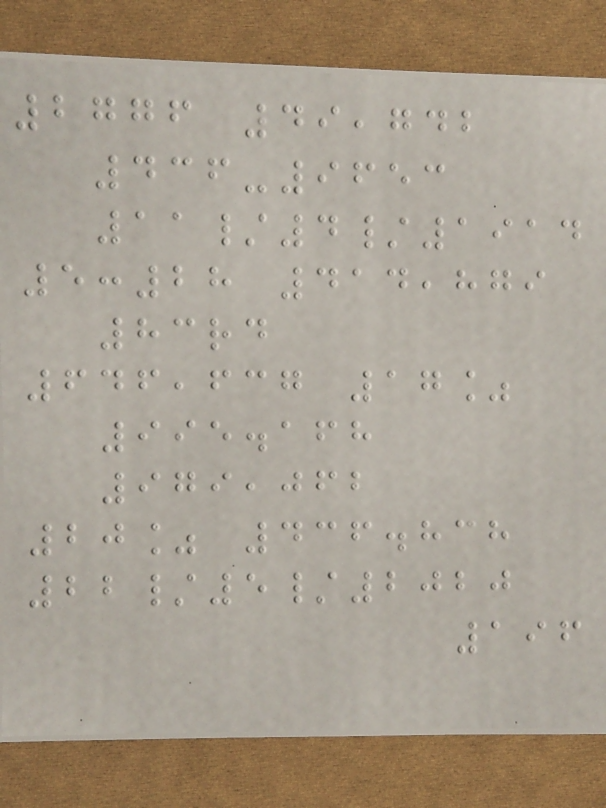2776 49,742
436-9653
11/4/1914
5:28 414,879
83rd
646,637 17%
995.168
979,062
20% 436.838
22/5/2020
196
